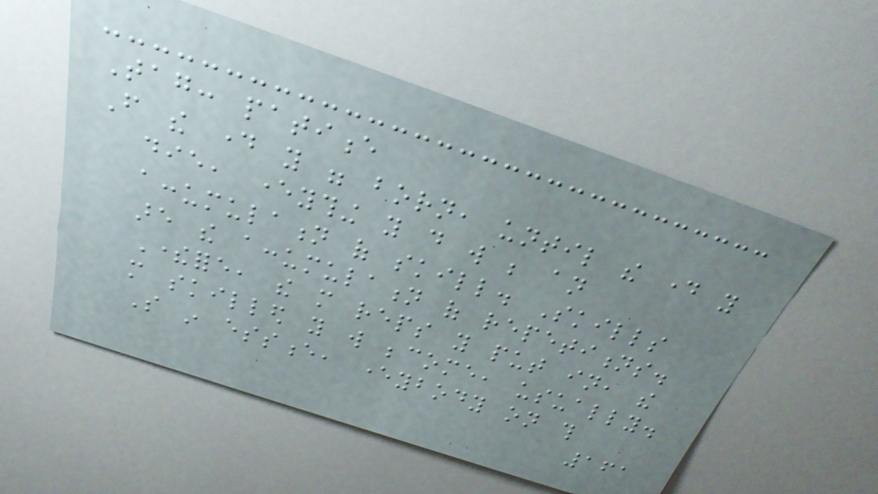Tag: patience
From the day you were born, until the day you
die, everything you do will be an
accumulation of skill. Skills
are the accumulation of repetitions.
Therefore, the more reps you put in, the
more skilled you will become, usually.
So in essence, everybody on this
161
